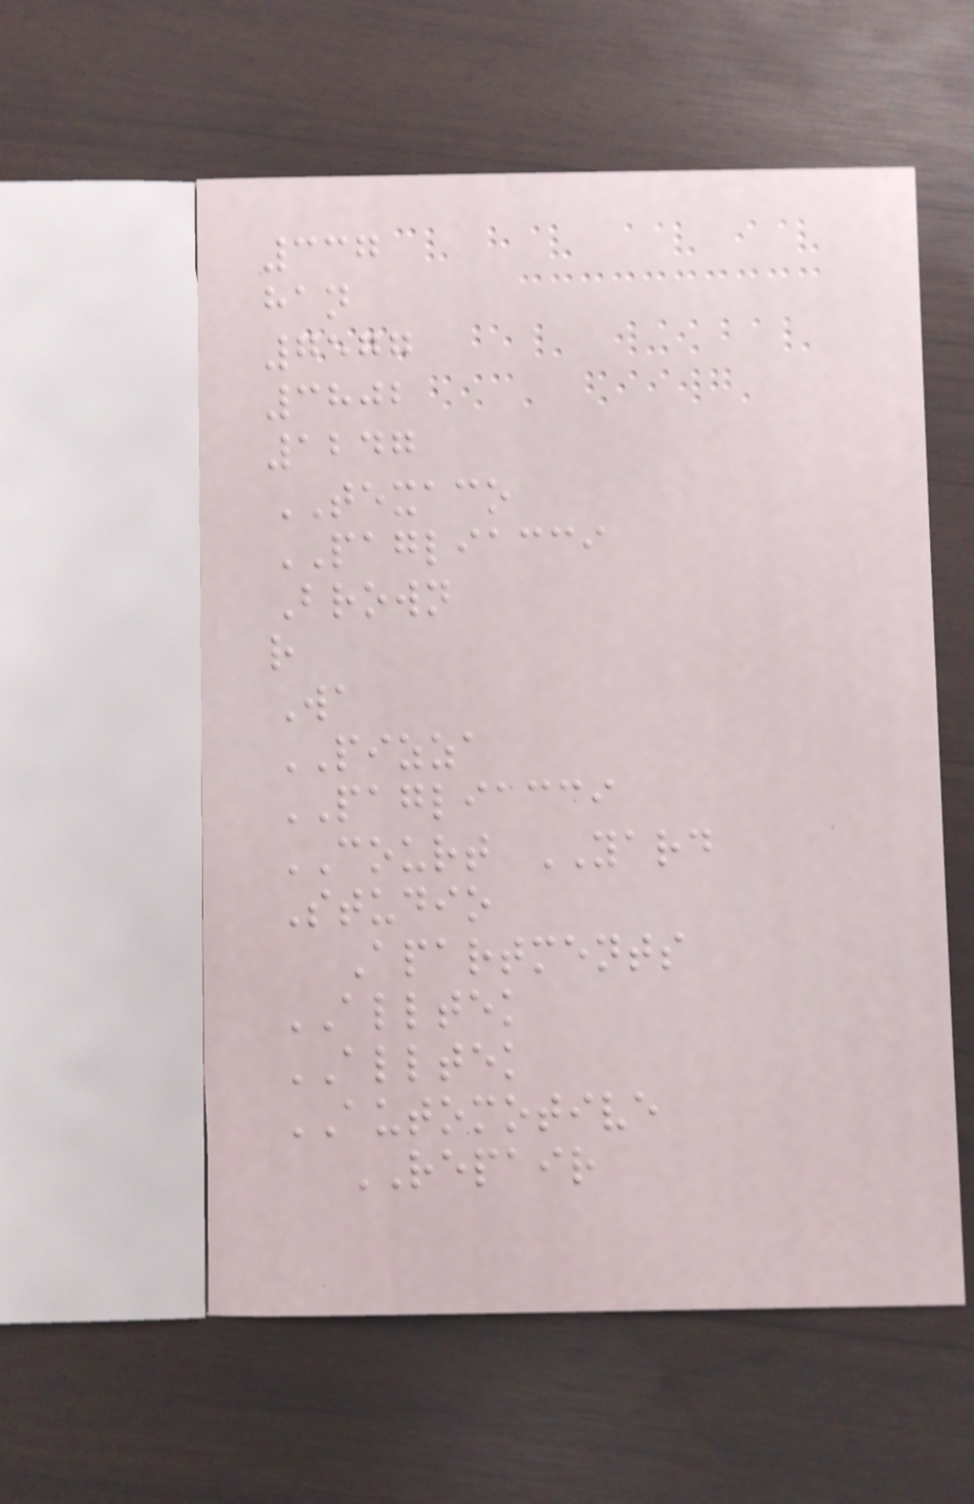337
han
7577
3802
1247
TEXACO
PAGLIACCI
Brown
r
Wa
PIZZA
PAGLIACCI
COURT YARD
Studio
Apartments
ALLTEK
ALLTEK
AUTOMOTIVE
REPAIR
